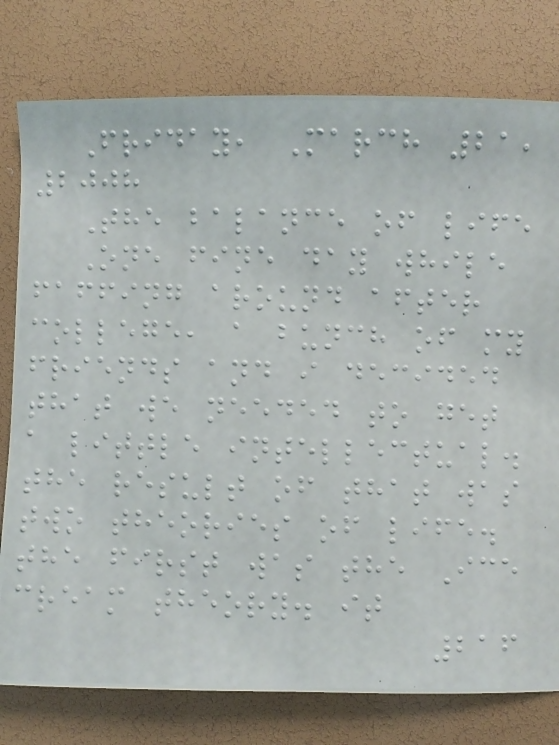Friday, March 21,
2008
The balance of life
One fine day while
faffing around after
college, a bunch of my
friends and i decided
that we needed to get
a little intellectual.
the result of that was
two theories of life.
the first was the Ice
cream theory. it
216
